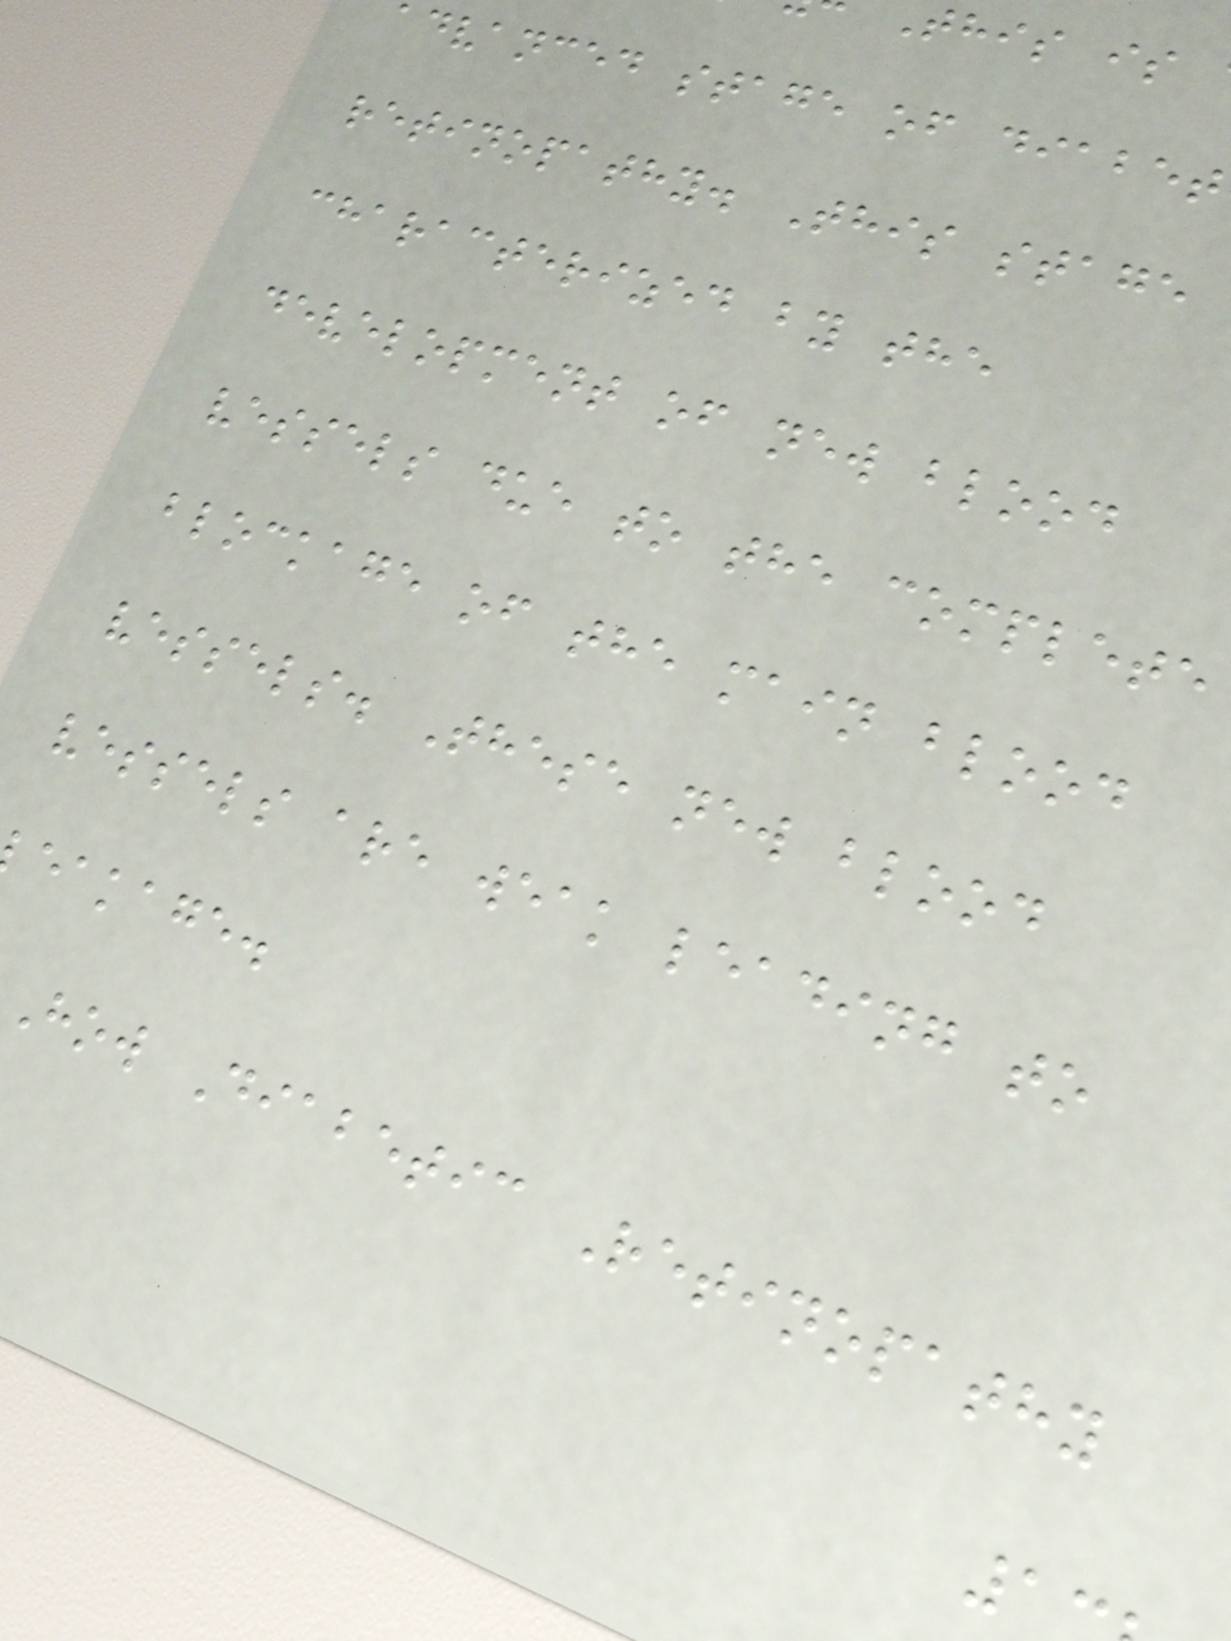this is
advanced stage of diabet
retinopathy. This stage
characterized by the
development of new blood
vessels due to the complete
blockage of the main blood
vessels. These new blood
vessels are weak leading to
eakage.
How Diabetic Retinopathy
